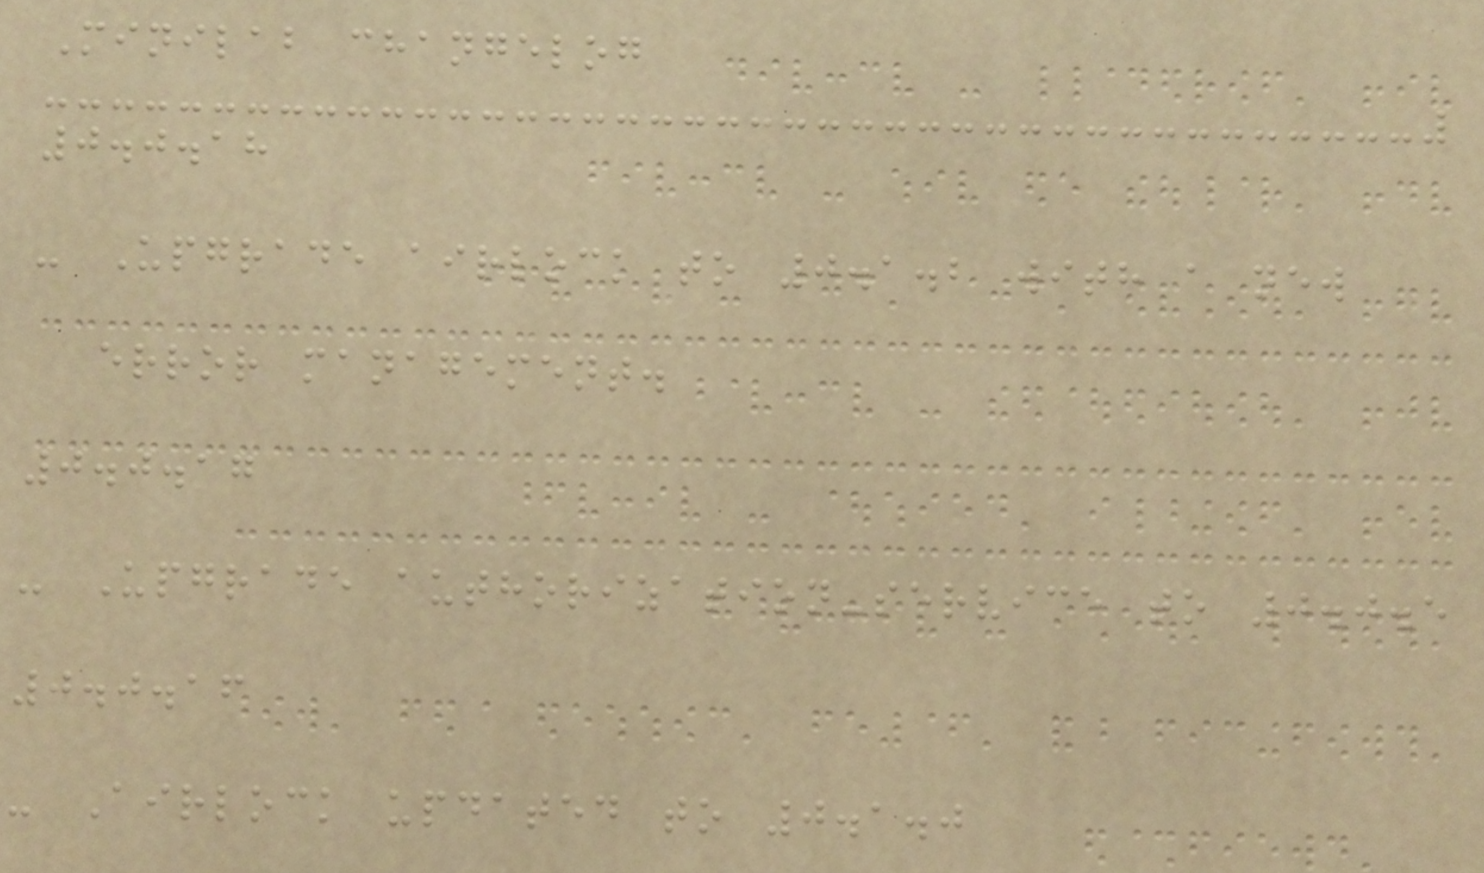Minilab changelog
0.0.18
- Upgrade airlock to 0.1.2 with a new
error management.
0.0.17
- Upgrade authorization-service to 0.0.5
0.0.16
- Airlock updated to 0.1.0
